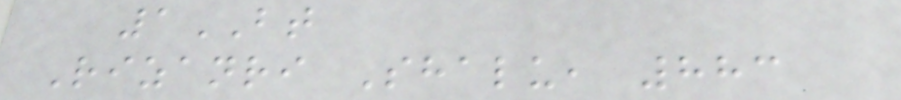1BT
Rizanri Shalu, 883
